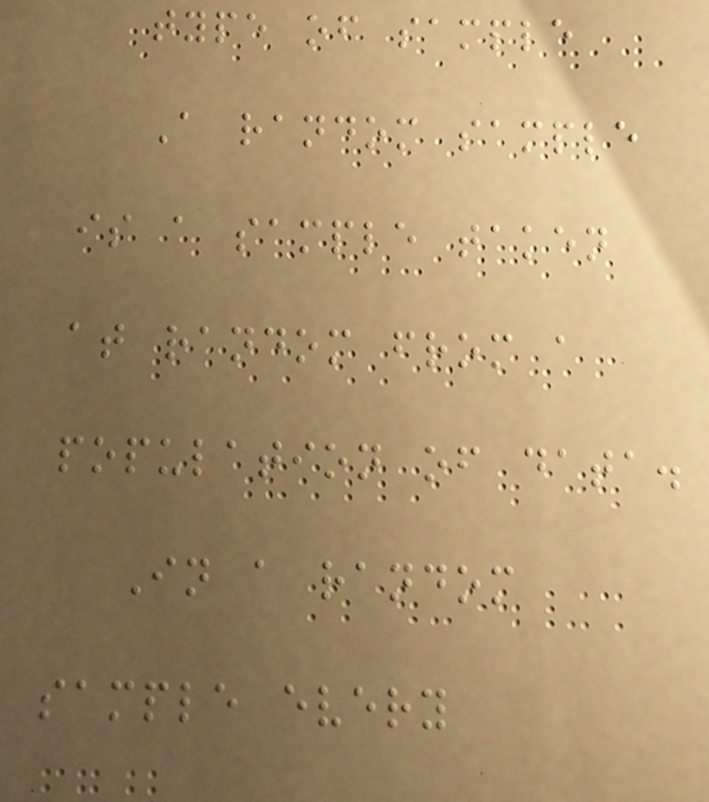type of sample
A random sample
is a sample taken
at random from a
population of data.
In a random
sample every
